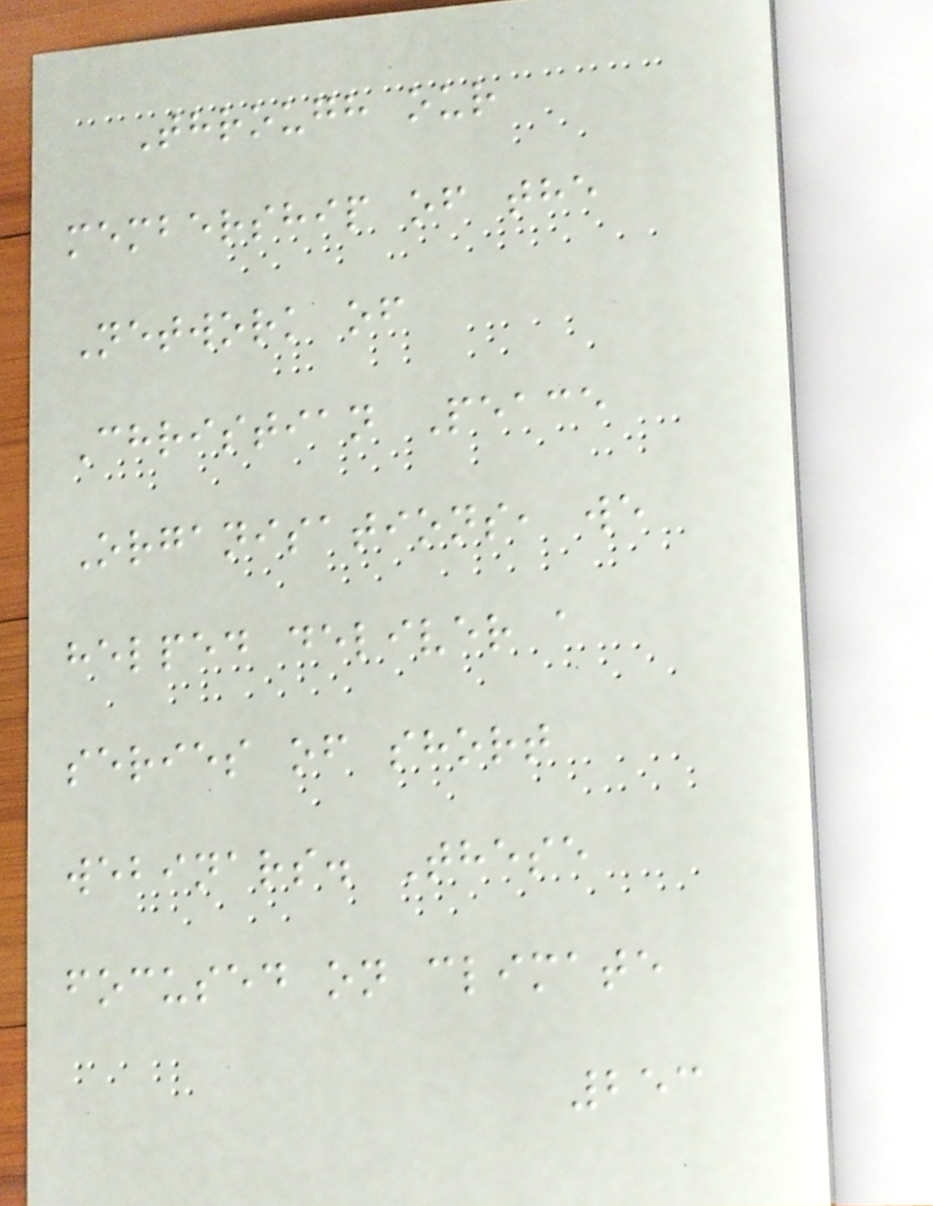Through our
membership of the
Network of
Christian Peace
Organisations, we
helped deliver a
series of short
webinars. These
focused on climate
253
